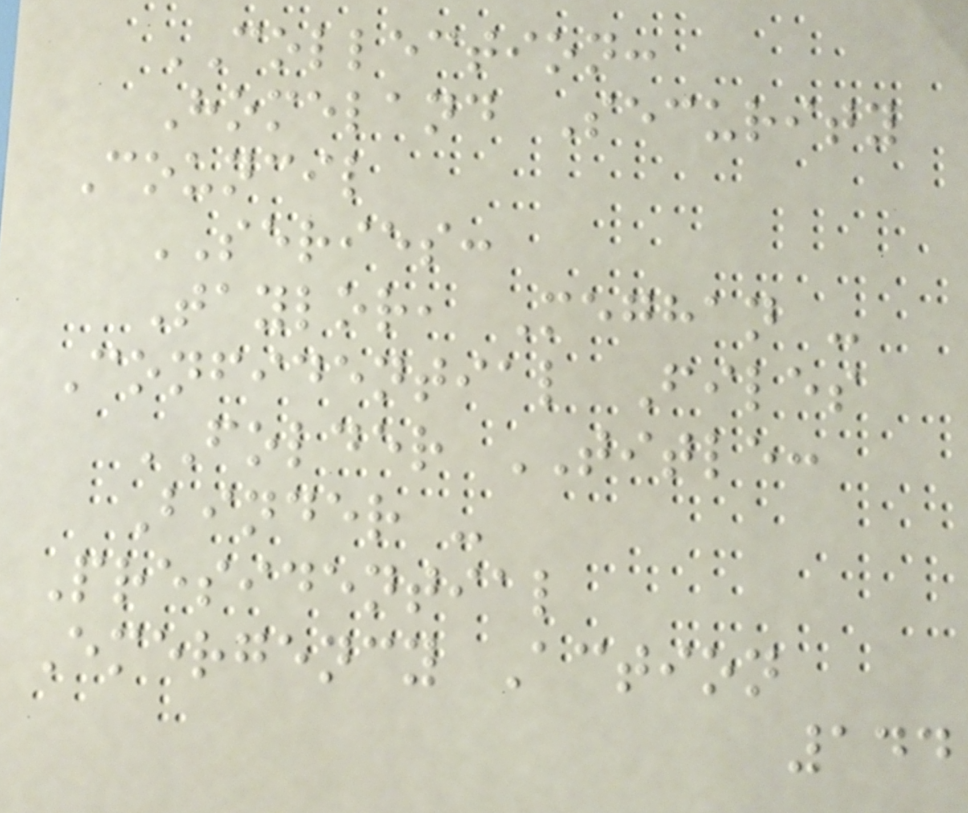COLLECTION:
Homeland Security
Council
SERIES:
Taylor, Meghan -
Confidential Files
FOLDER TITLE:
Binder -
Presidential
Emergency Action
144
